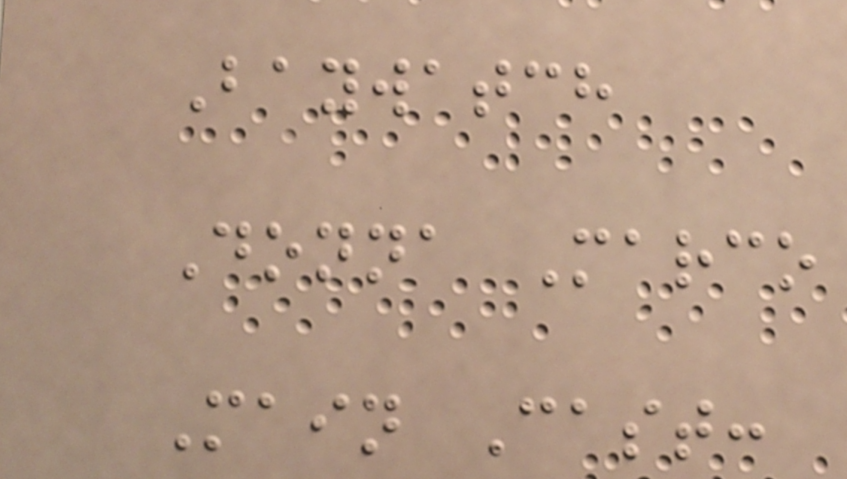Baywatch
Donna Marco
Main Cast:
